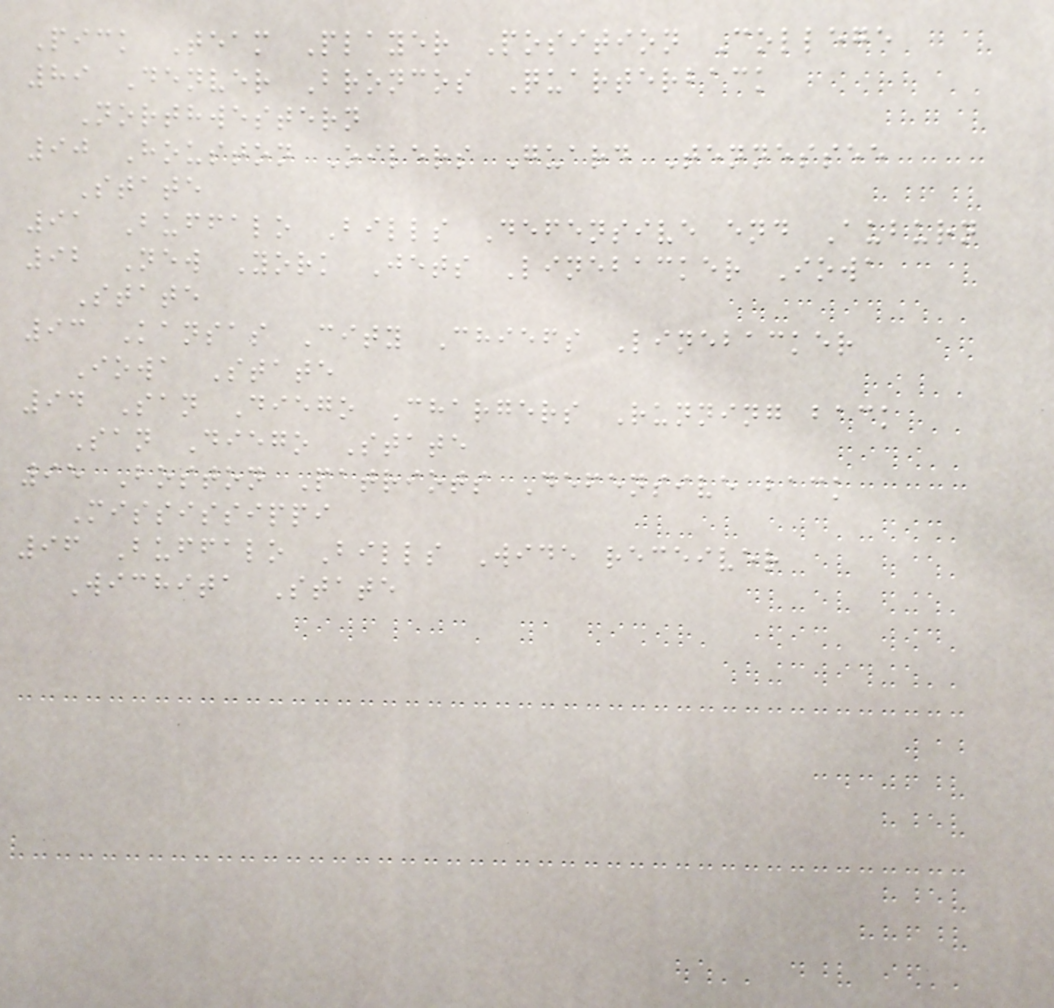Pick Team Player Position College
89 Denver Broncos Quarterback
Northwestern
90 Houston Oilers Guard Tennessee
State
91 Buffalo Bills Defensive end Auburn
92 New York Jets Linebacker Iowa
State
93 Kansas City Chiefs Linebacker
Iowa State
94 San Diego Chargers Running back
San Diego State
95 Boston Patriots Defensive back
Mississippi
96 Buffalo Bills Wide receiver
Wichita State
